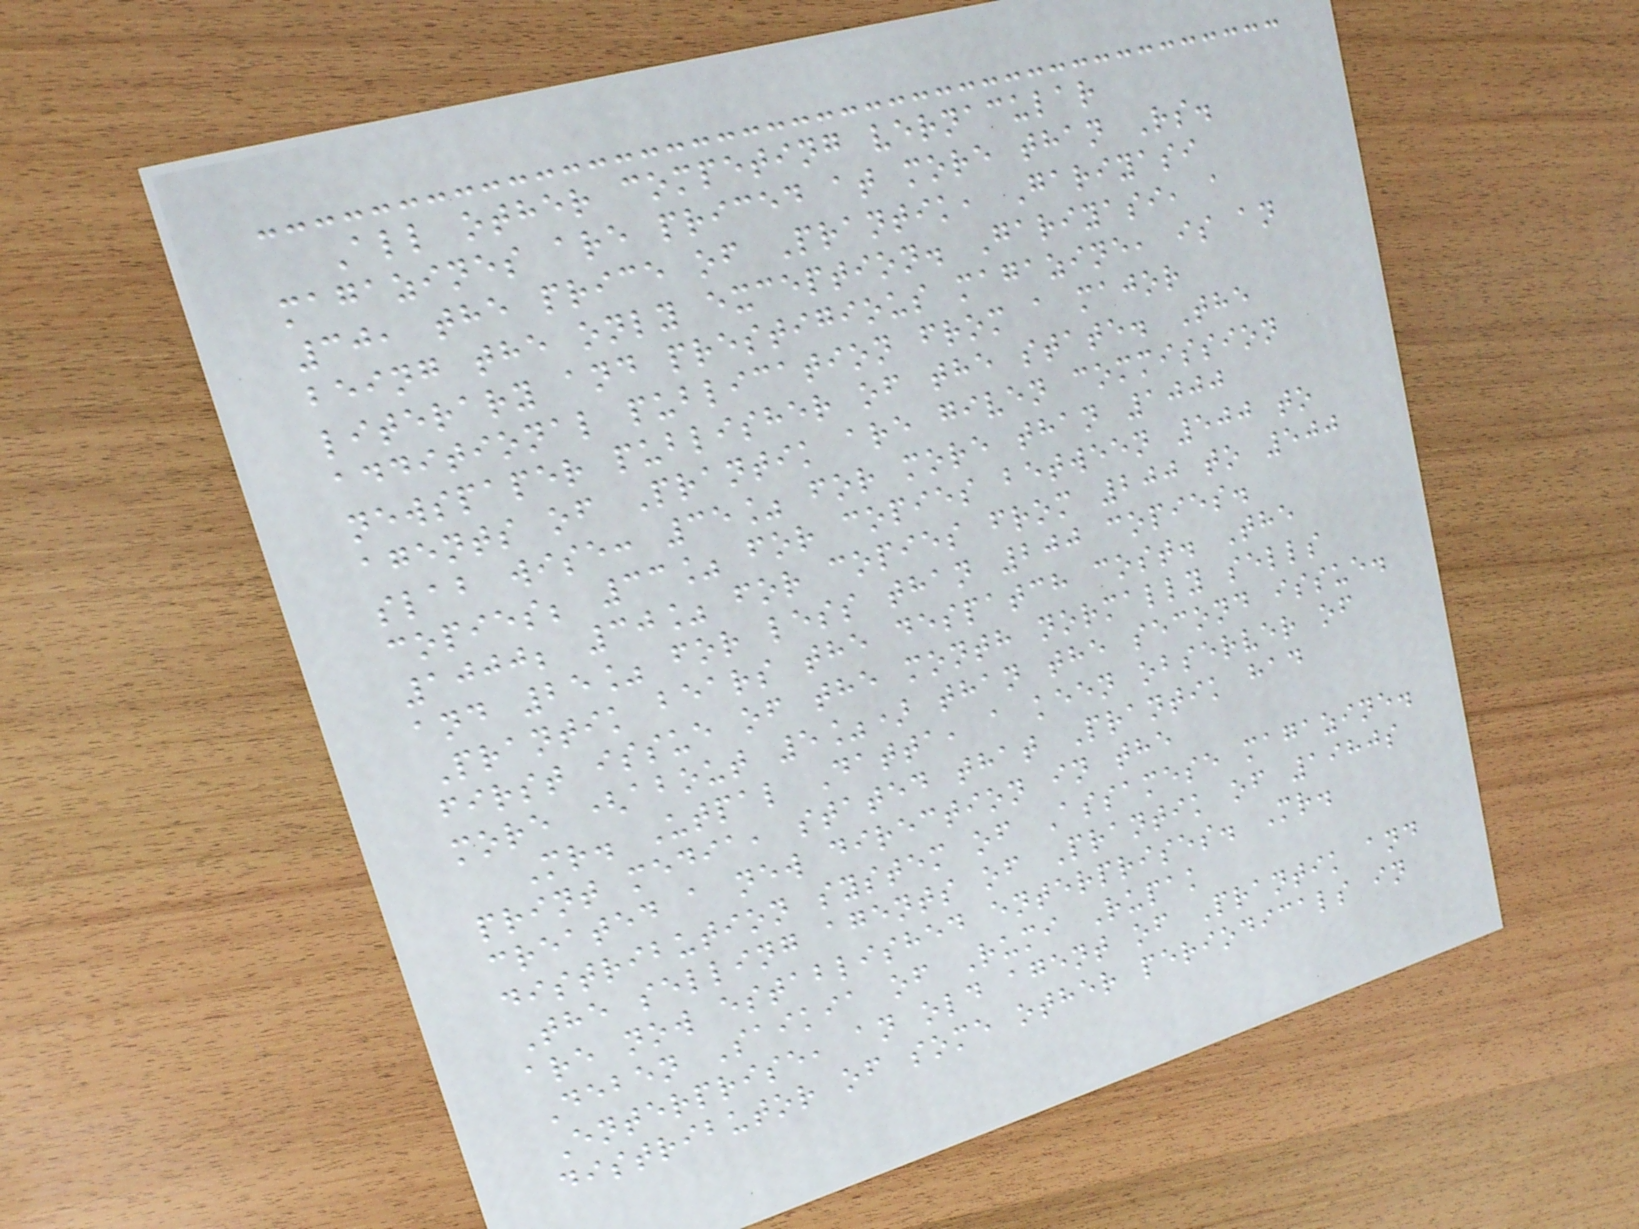All other competing vernacular
magazines are priced at more than Rs.
30, the price of Prantik, Gariyasi
being the only exception. Gariyasi, a
literary and prestigious magazine, is an
additional publication from a major
newspaper publisher of the state. The
agents of Prantik are given commission
slab wise: 35% for more than 1000
copies; 33% for copies between 500 to
1000; 30% for copies from 200 to 500
and 25% for less than 200 copies.
Prantik bears the despatch cost. The
first issue of the month normally sells
more (about 5%) than the second issue.
Mr. Utpal Datta, a keen observer of
print media, stated that Prantik had
created a new direction in the
distribution system of Assamese magazine.
The selling agents of Prantik of 1980s
are now established enterprises. Mr.
Deben Saikia of Rumi Rupak
Enterprise, an old agent of Prantik and
distributor of some other periodicals in
